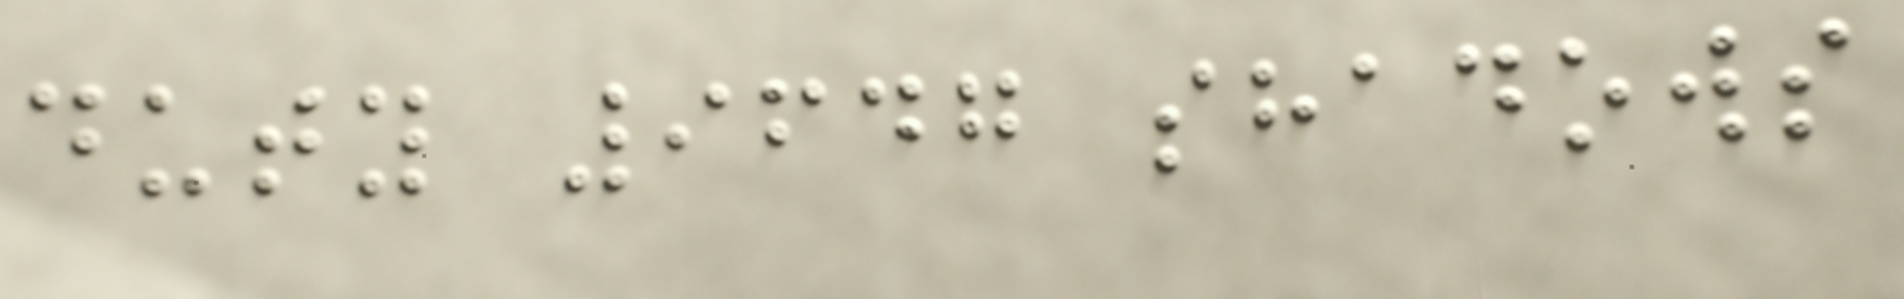duty 9647 shadows
